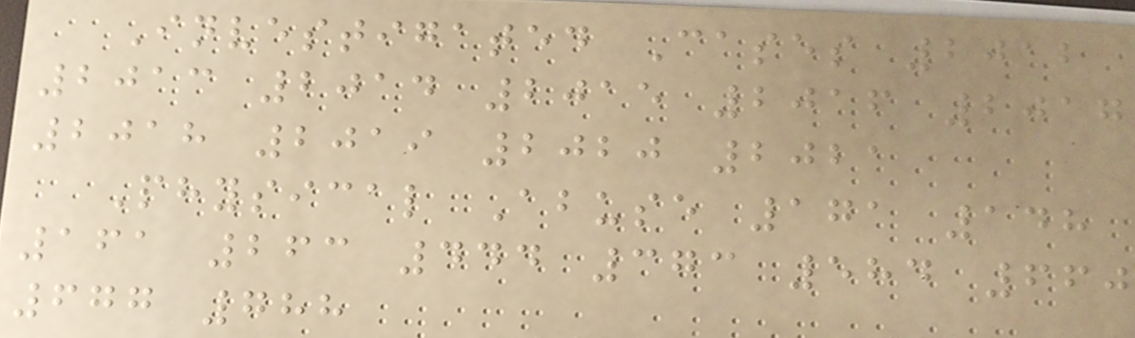Investigated Cases 2012
2013 2014 2015 2016 2017
2018 2019 2020 2021
Physical Abuse 171 148
161 263 444 373 584 660
677 788
